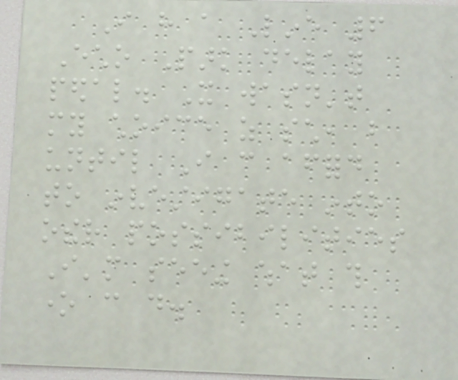I have a Line 6
Echo Park delay
pedal. It wasn't
my choice as such, but
until I can afford
to investigate into
other possibilities
I'm seeing what this
one can do.
